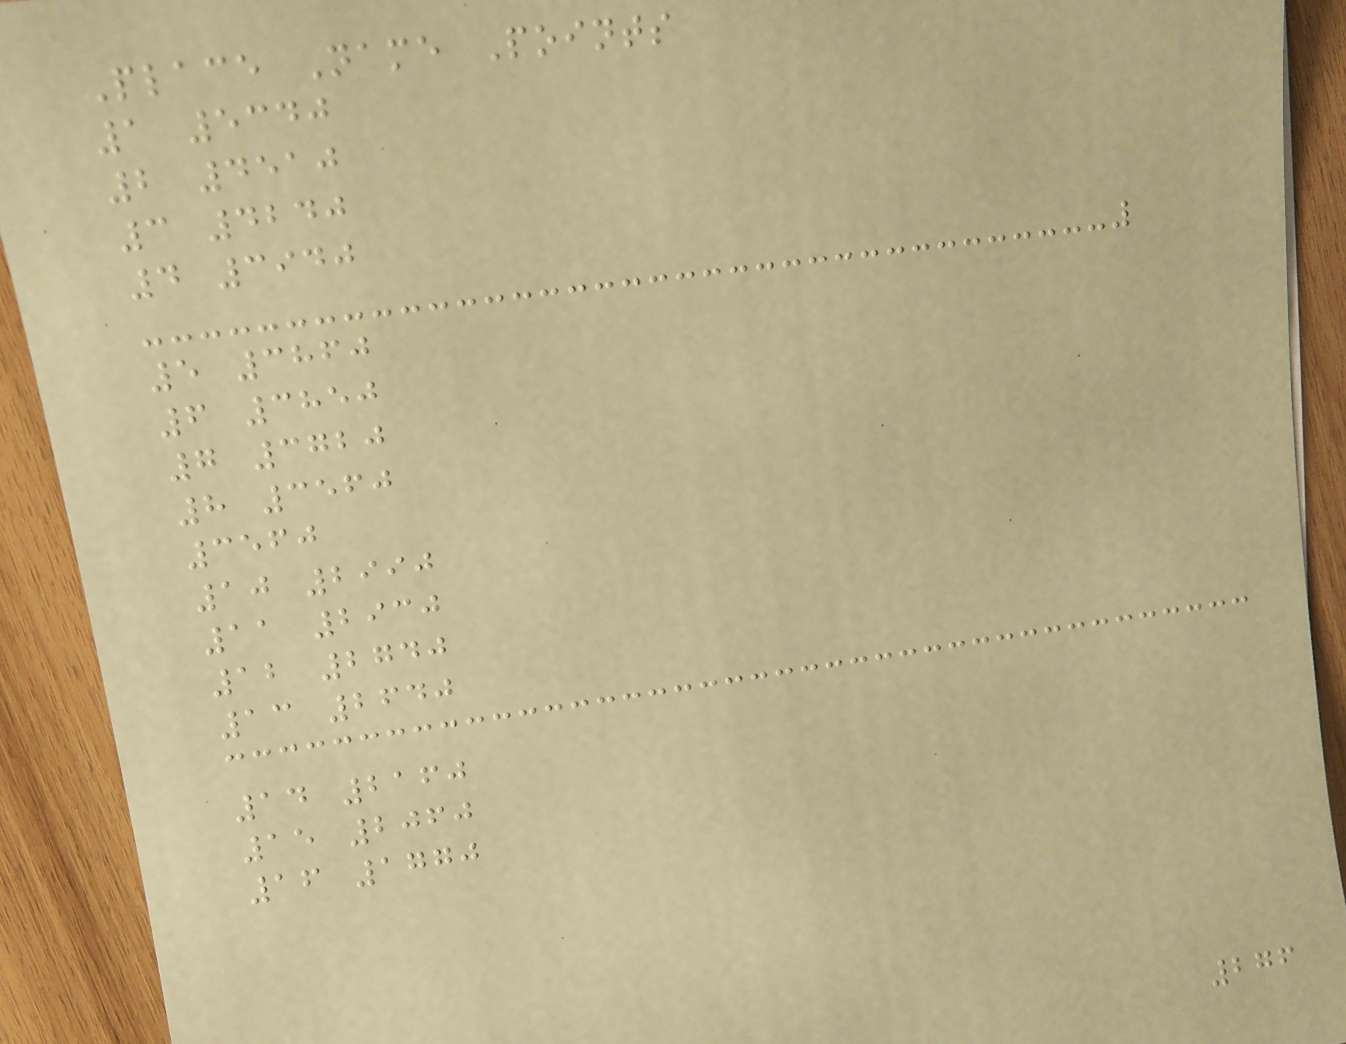Place Name Points
1 5340
2 4510
3 4240
4 3940
5 3860
6 3850
7 3720
8 3560
3560
10 2990
11 2930
12 2740
13 2640
14 2160
15 2060
16 1770
276
